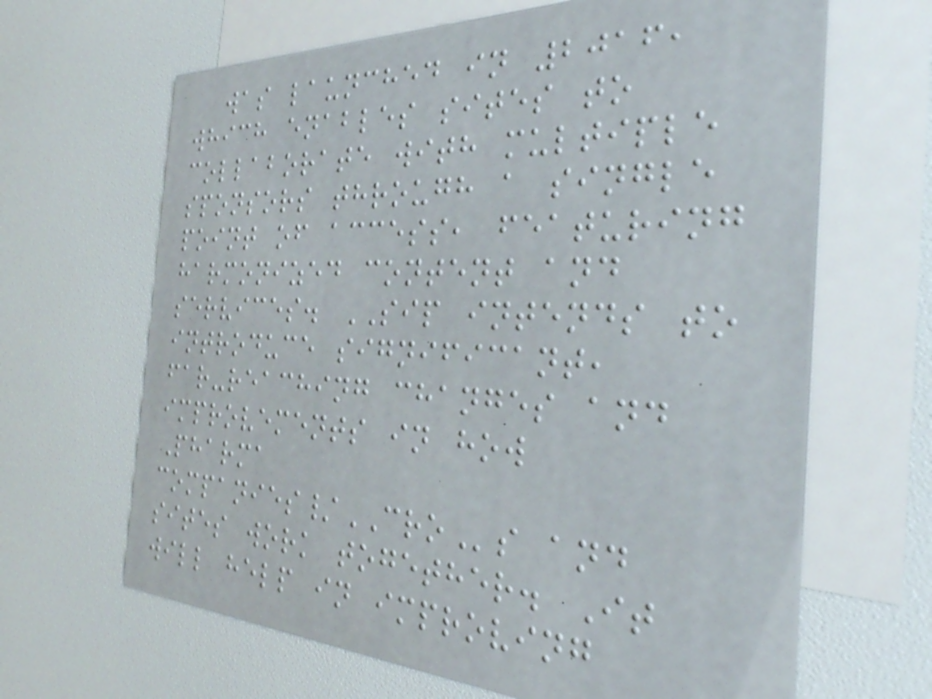was launched in 2016,
which enables sites to
collaborate with multiple
sponsors through a single
point of access, featuring
harmonized content and
services. SIP intends to
introduce significant,
far-reaching changes and
improvements in how
Pharma
companies/CROs and
sites work together. It
will help in improving
